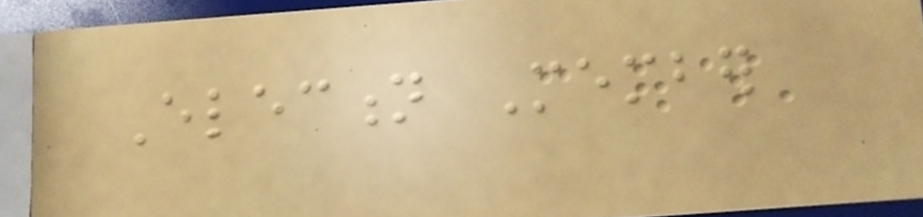Election Member
